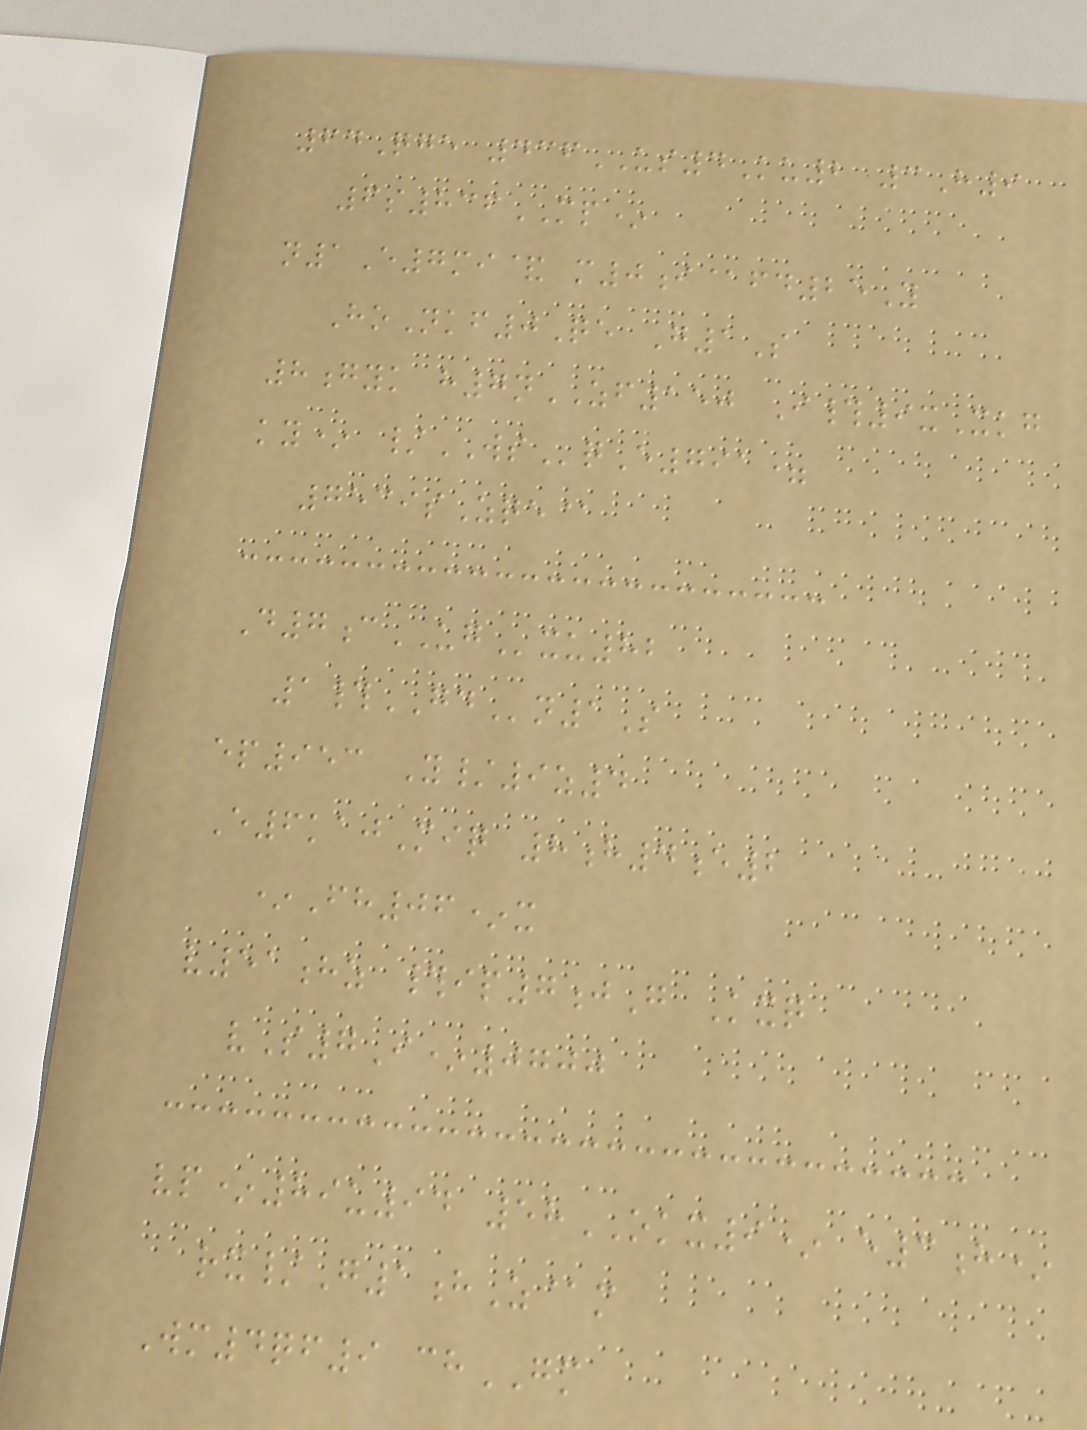64Qge 436US4Ku2 3H9
6s836MP*
n1E7mi& m0i@fd25Y
HoNkf0Qe G1S
8gyk h7nZF150 I#9xXkg
ky* /WSqE791=
7539sZqe@
D7cUGxu82
1#GDn1S
ep953 Y/9z4
E6kajMiq 8h4e2
*Fh06*x
v51hz #ip7jG Kxq
vS7I*0700
vp*89u94 58OKX9* e3h*
rx/G1hZ@m
Wm4qf9 chGM
